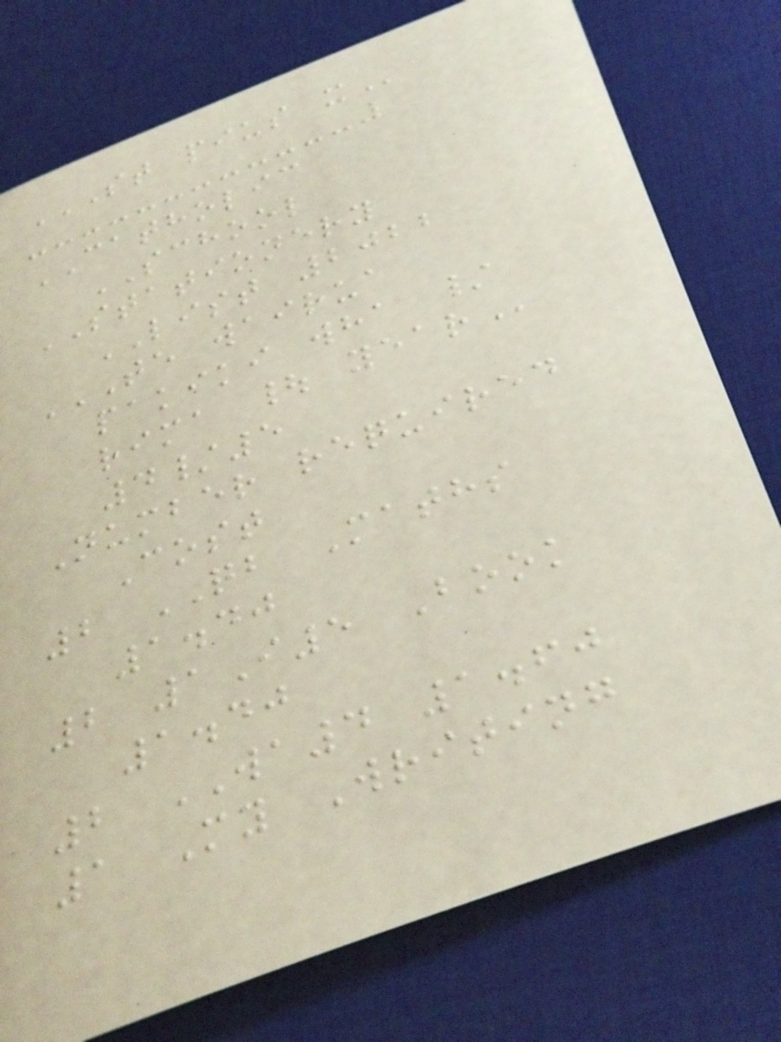ST PIUS X
CATHOLIC
SCHOOL
STATIONERY
LIST 2022
TE WAIRUA
PAKIKI WHA /
RIMA | YEAR
4/5
Number required
Cost
2 QB Maths
1.40
2 1I5 Book
1.40
2 WA4 1.60
1 My Writing
